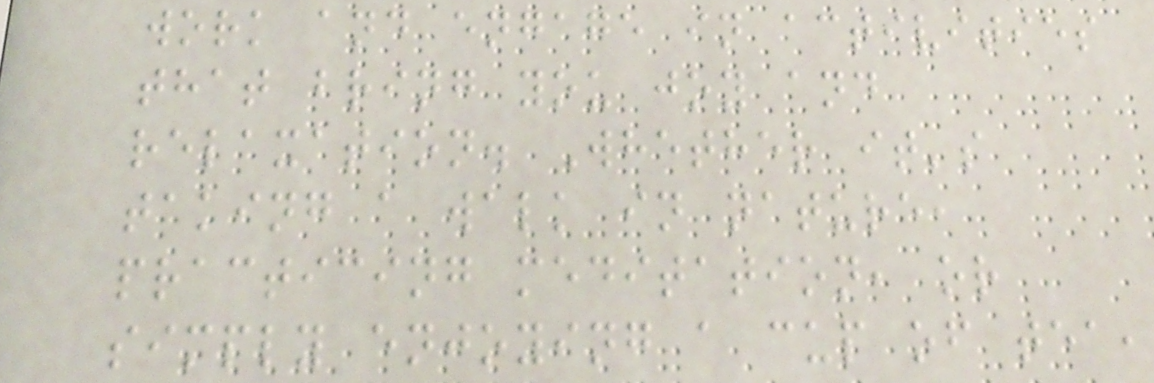work and engage in activities
that bring you joy and
relaxation. Whether it's
taking a walk in nature,
practicing meditation, or
simply enjoying a cup of tea,
